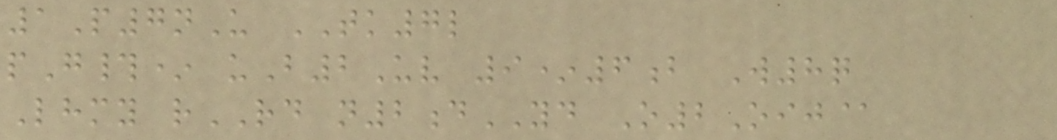1P7nU TK7l
pG#* uB2Uv 9*6b W8q
Lhmy rRD n2dYD O2Oij@
